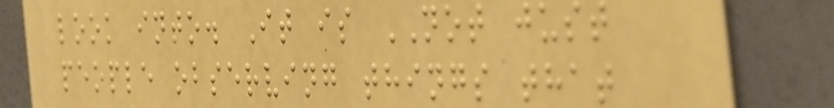look into. It is NOT just
people observing things that
